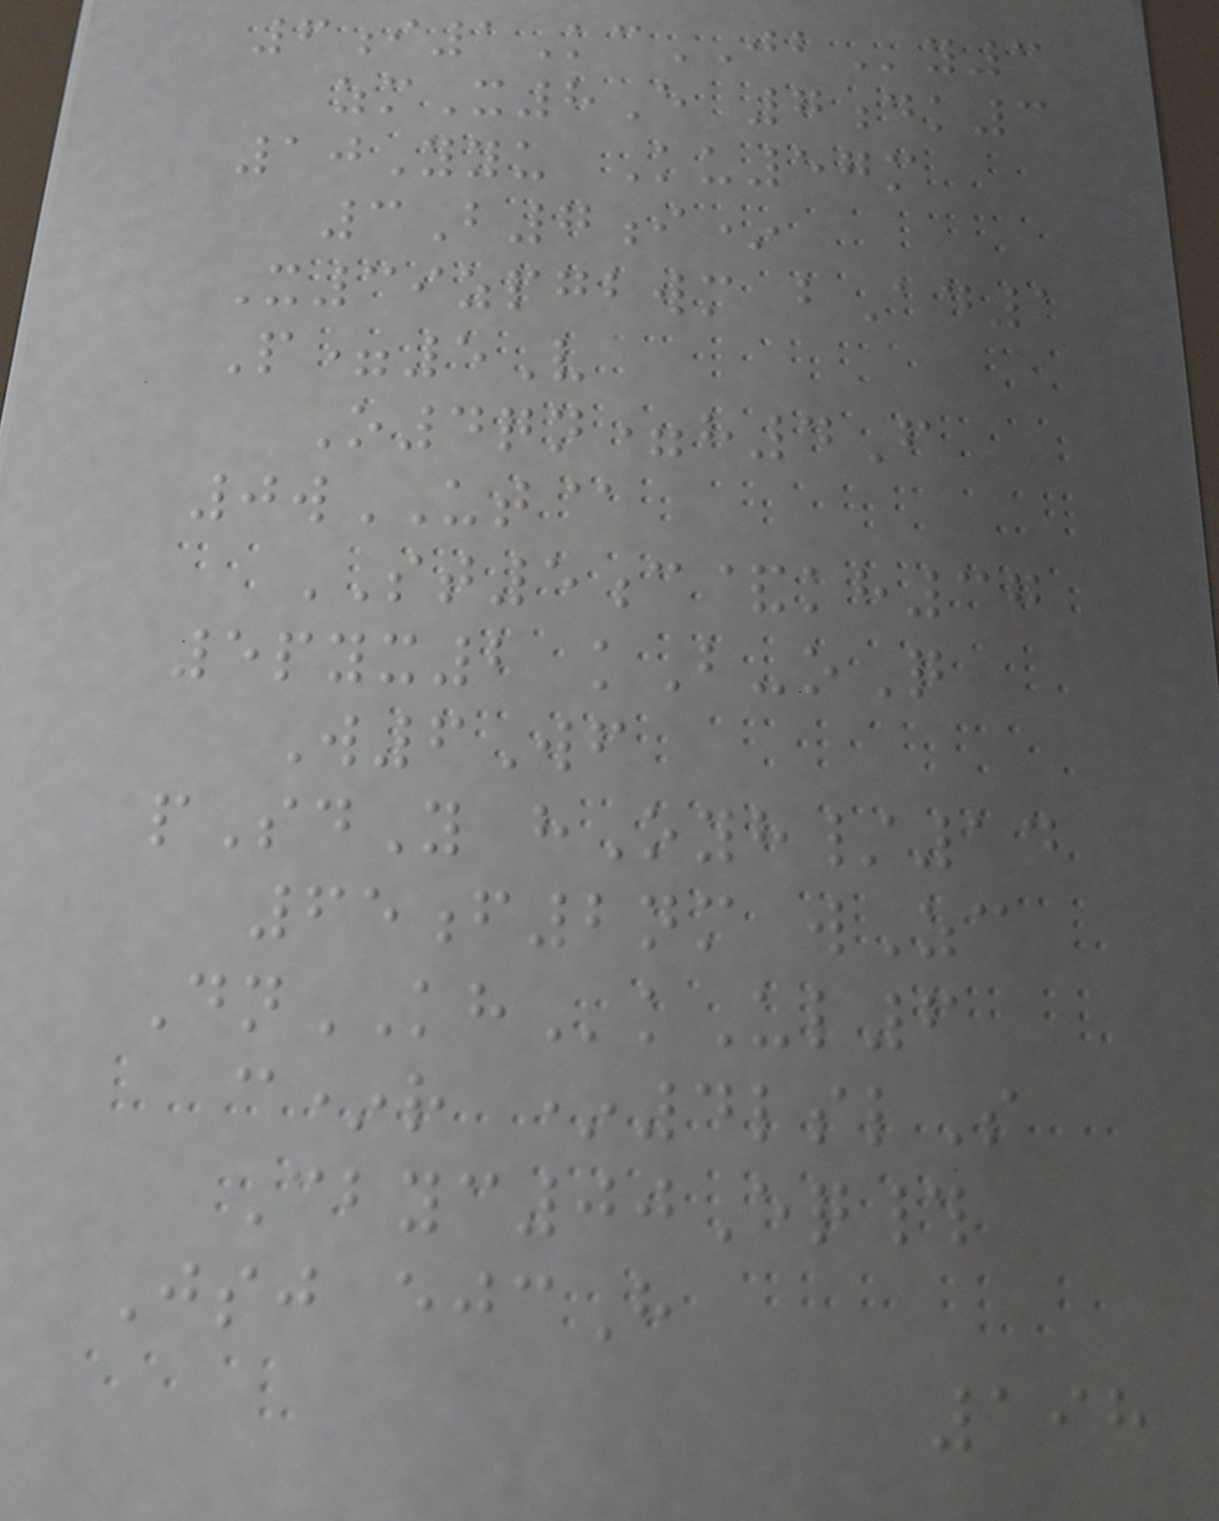6i1KcJBy3
zmX8E 7dk3
10Yyu Ku57m
3B7i*
X39zpgbwm bAd1
P=5V
O4qn=h4F
0wUT@
ST5c&kh37
5pyx2 kB-oQ
W6Wf
pSdY hOyh/14
65f2nm wZc
DnKHkUl6
c*r *4lslS
Cbyc00Eq#
Jsj ejcH
198
